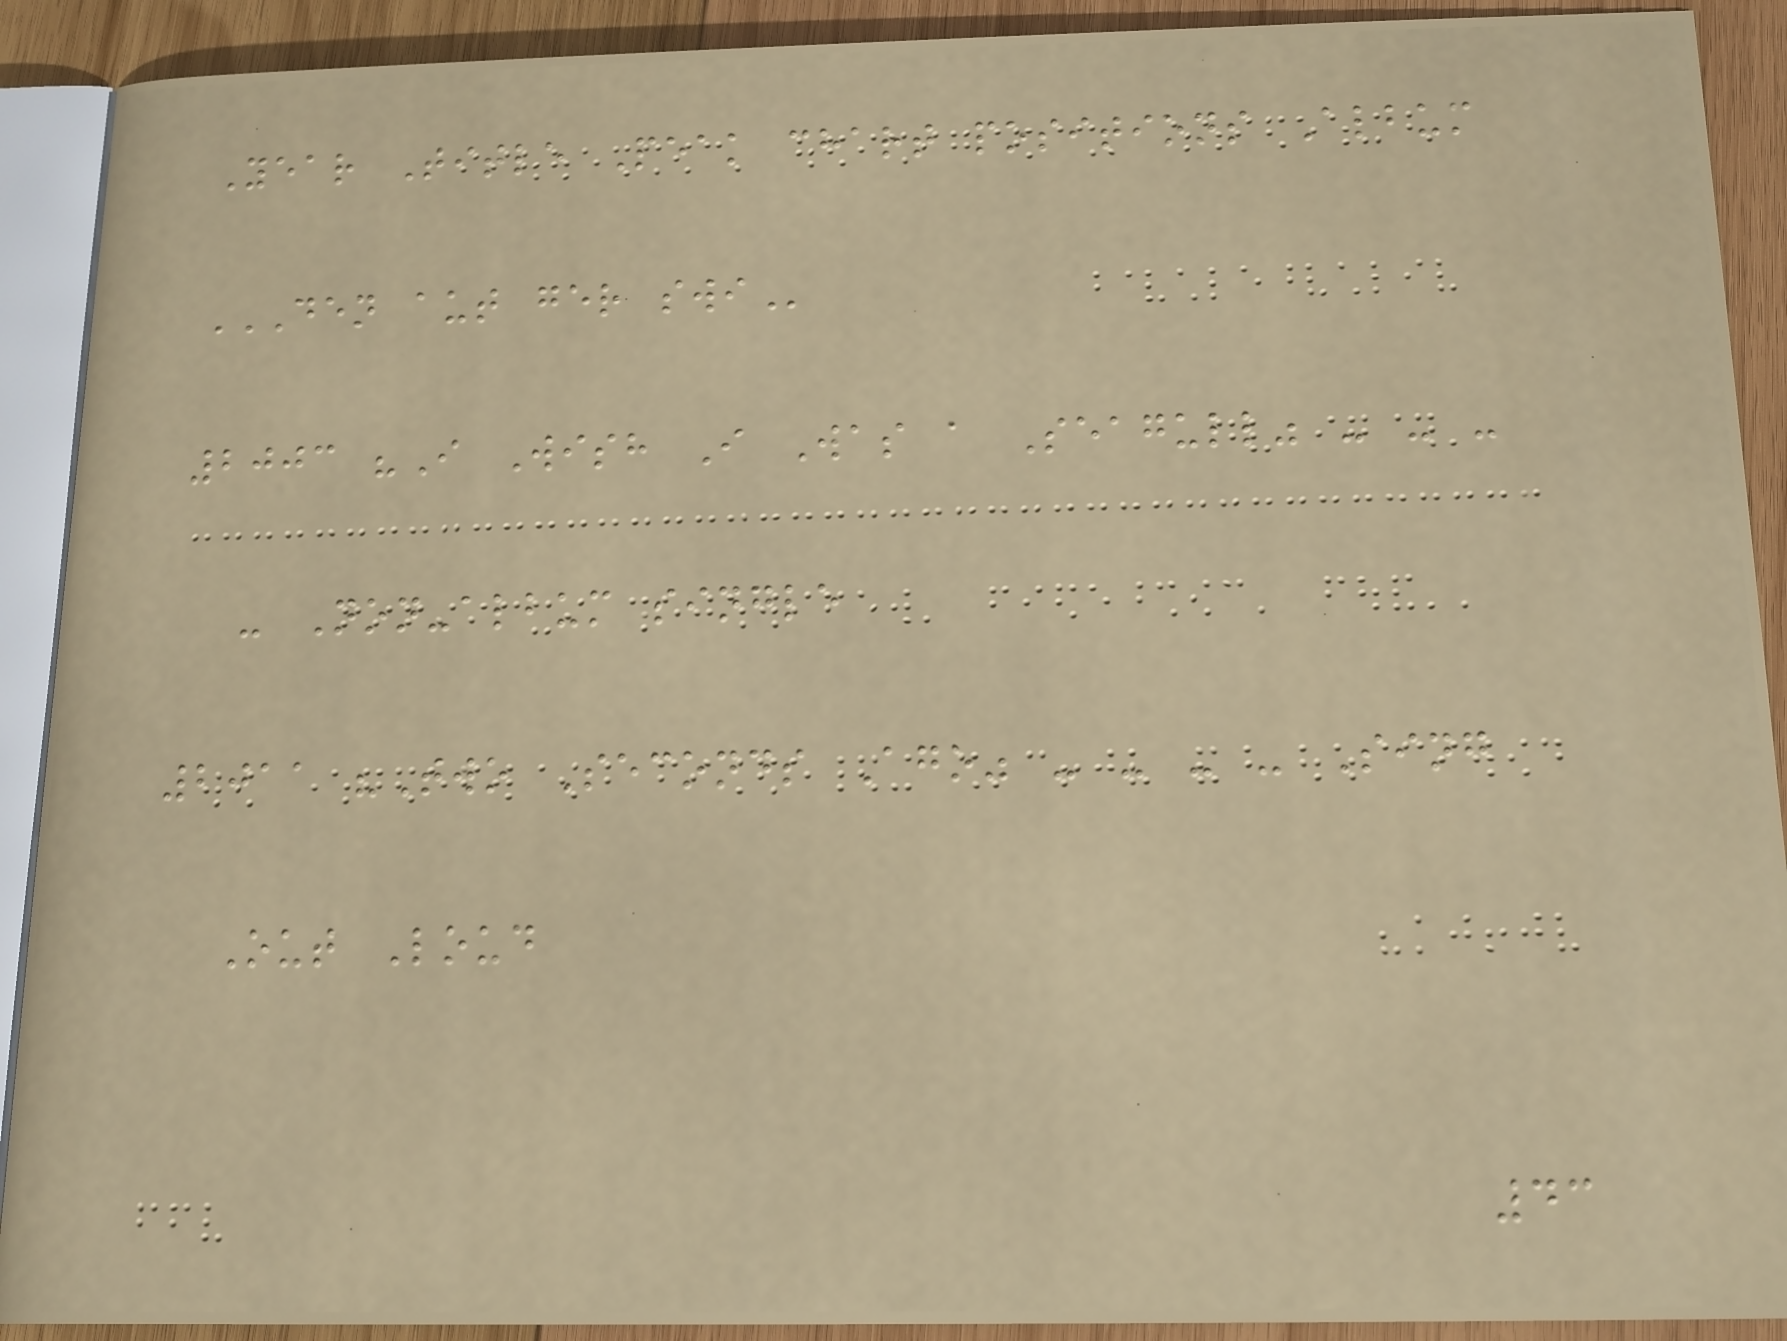Year Title Peak chart positions Album
DEN AUT GER SWI
2003 "I Wish I Was a Seagull" - - -
- Non-album single
2011 "Two Seconds Ago" - - - - Sing
Out Loud
43
